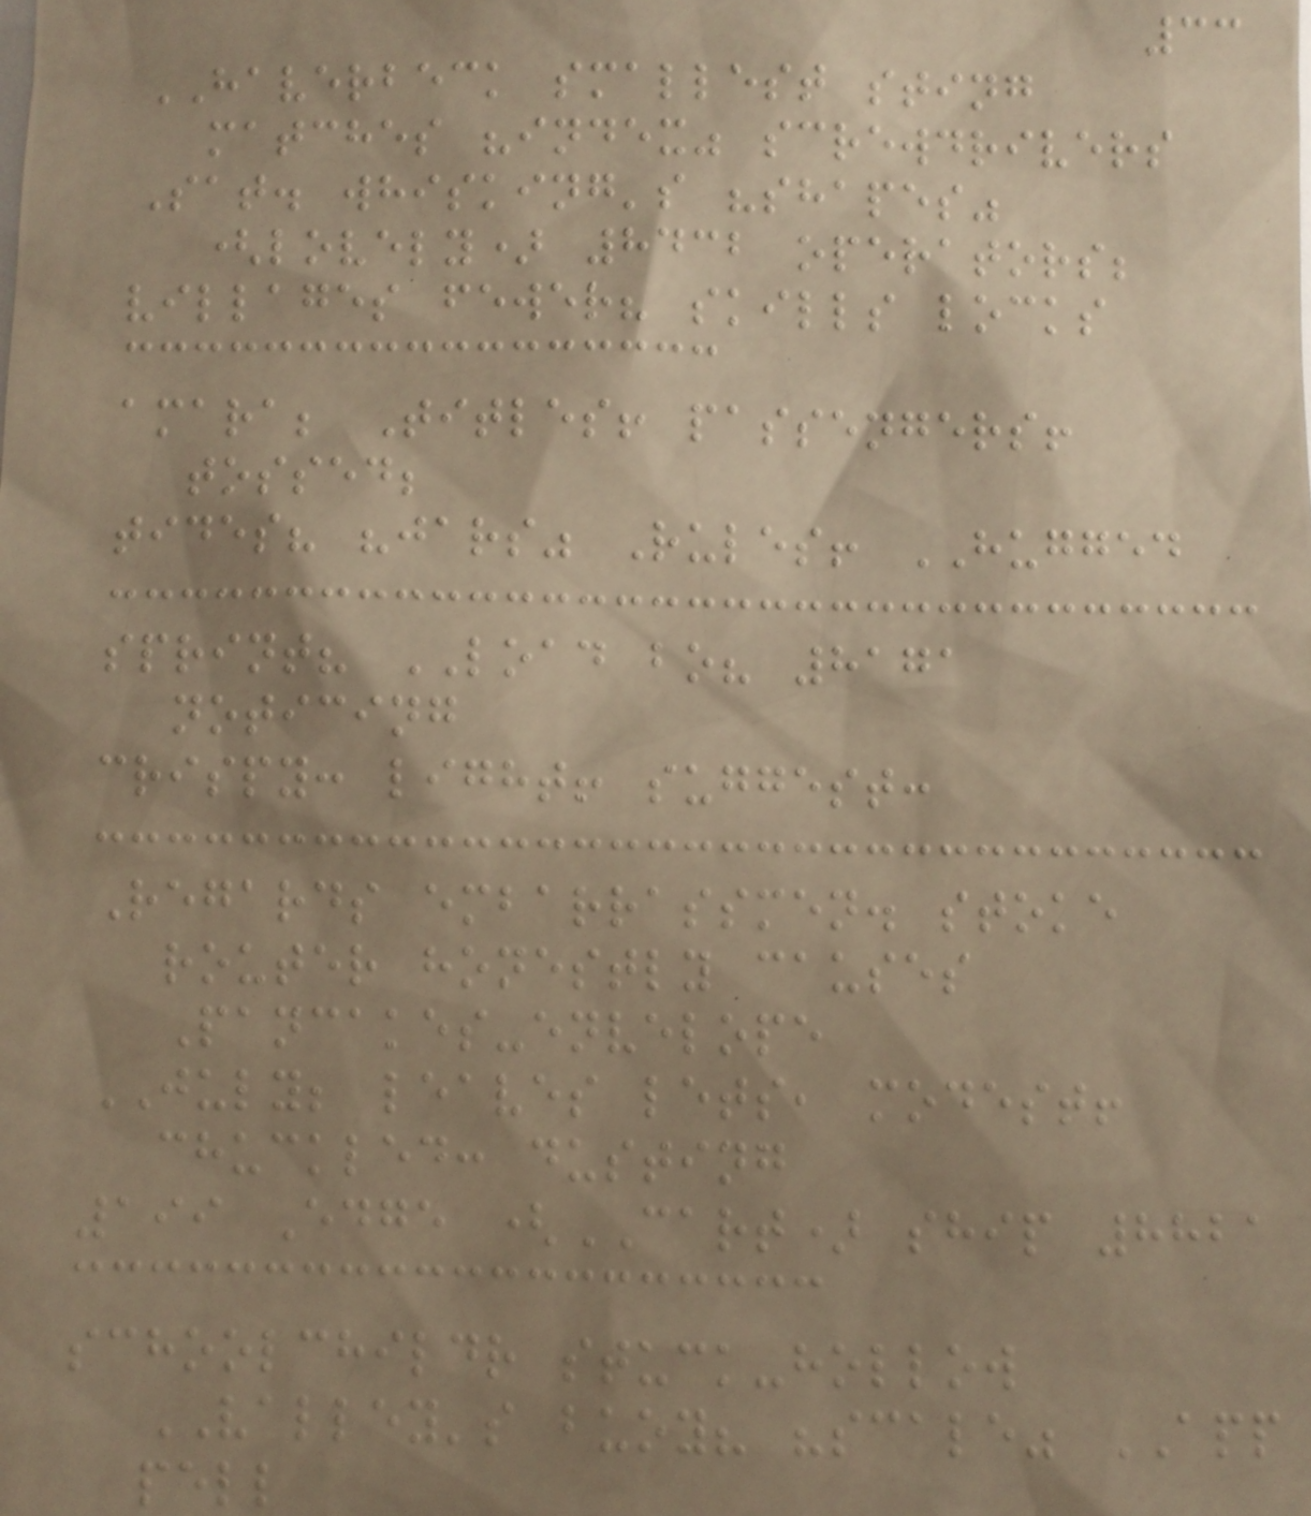33
HAVERBECK smallest sting
matches "index" screwdrivers
Sat. whisking's "shapes"
(lovely) 8432 operators;
villages fewer? skills locks
amara; Titles! passengers!
tossed;
tides? "jars" Rules! HUGGED
sprint? LOAD bo? 8171
noticing
crispy: light! suggest:
Regards embarrassmen. stoke
router honestly causes
Pancakes-envelope
JULY; leaves lets, modest!
chuckled: dusting
199 Edge (CART) ship 8821
schoolchildr stuck-hollow
VALLEY's buoy? "scale" APP
pell
